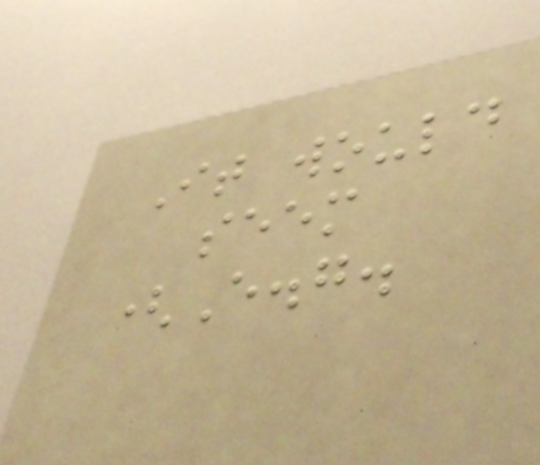It would
seem
(E.g.
